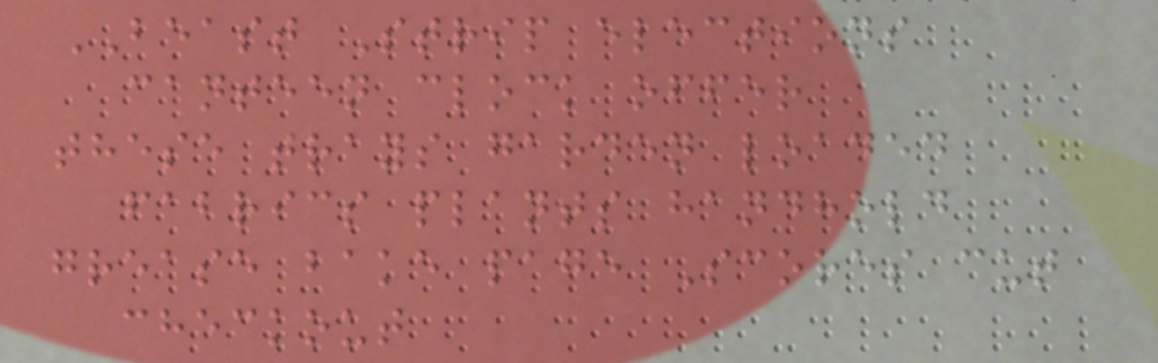BEAST Strip elections
canteen clock offer
these trays garden loaded
fabrics plants handhold
grease bake page Scores cut
checkout
